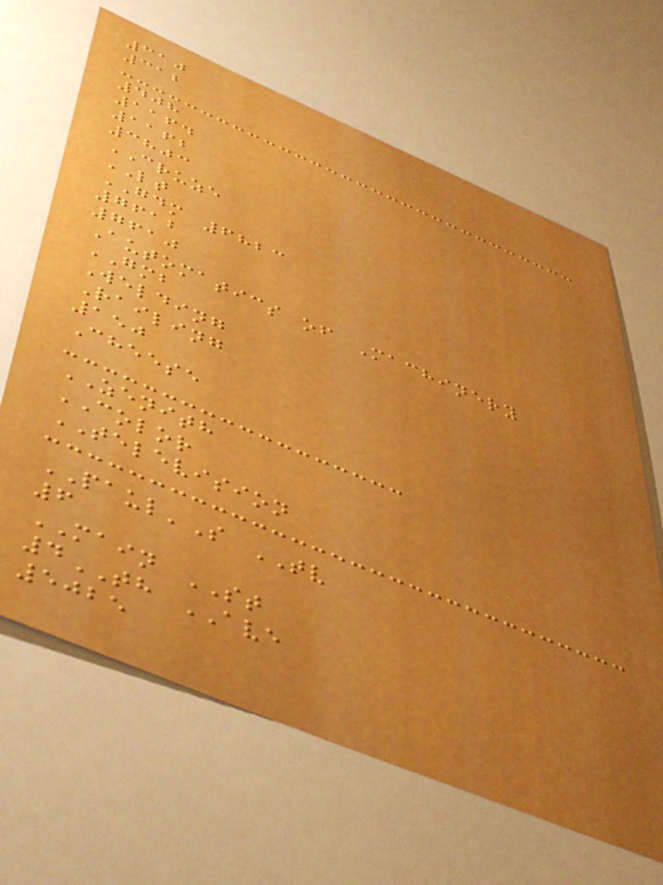310
312
408
1164
1162
3803
CRUZE
LT
GDM 6823
7612
7610
Automatics of Machinery
GMB
Welding
Railing
150
Cheese
ZENITH
COLOR
TELEVISION
PAUL'S TV
6
MAIN ST
4TH AVE
5025
